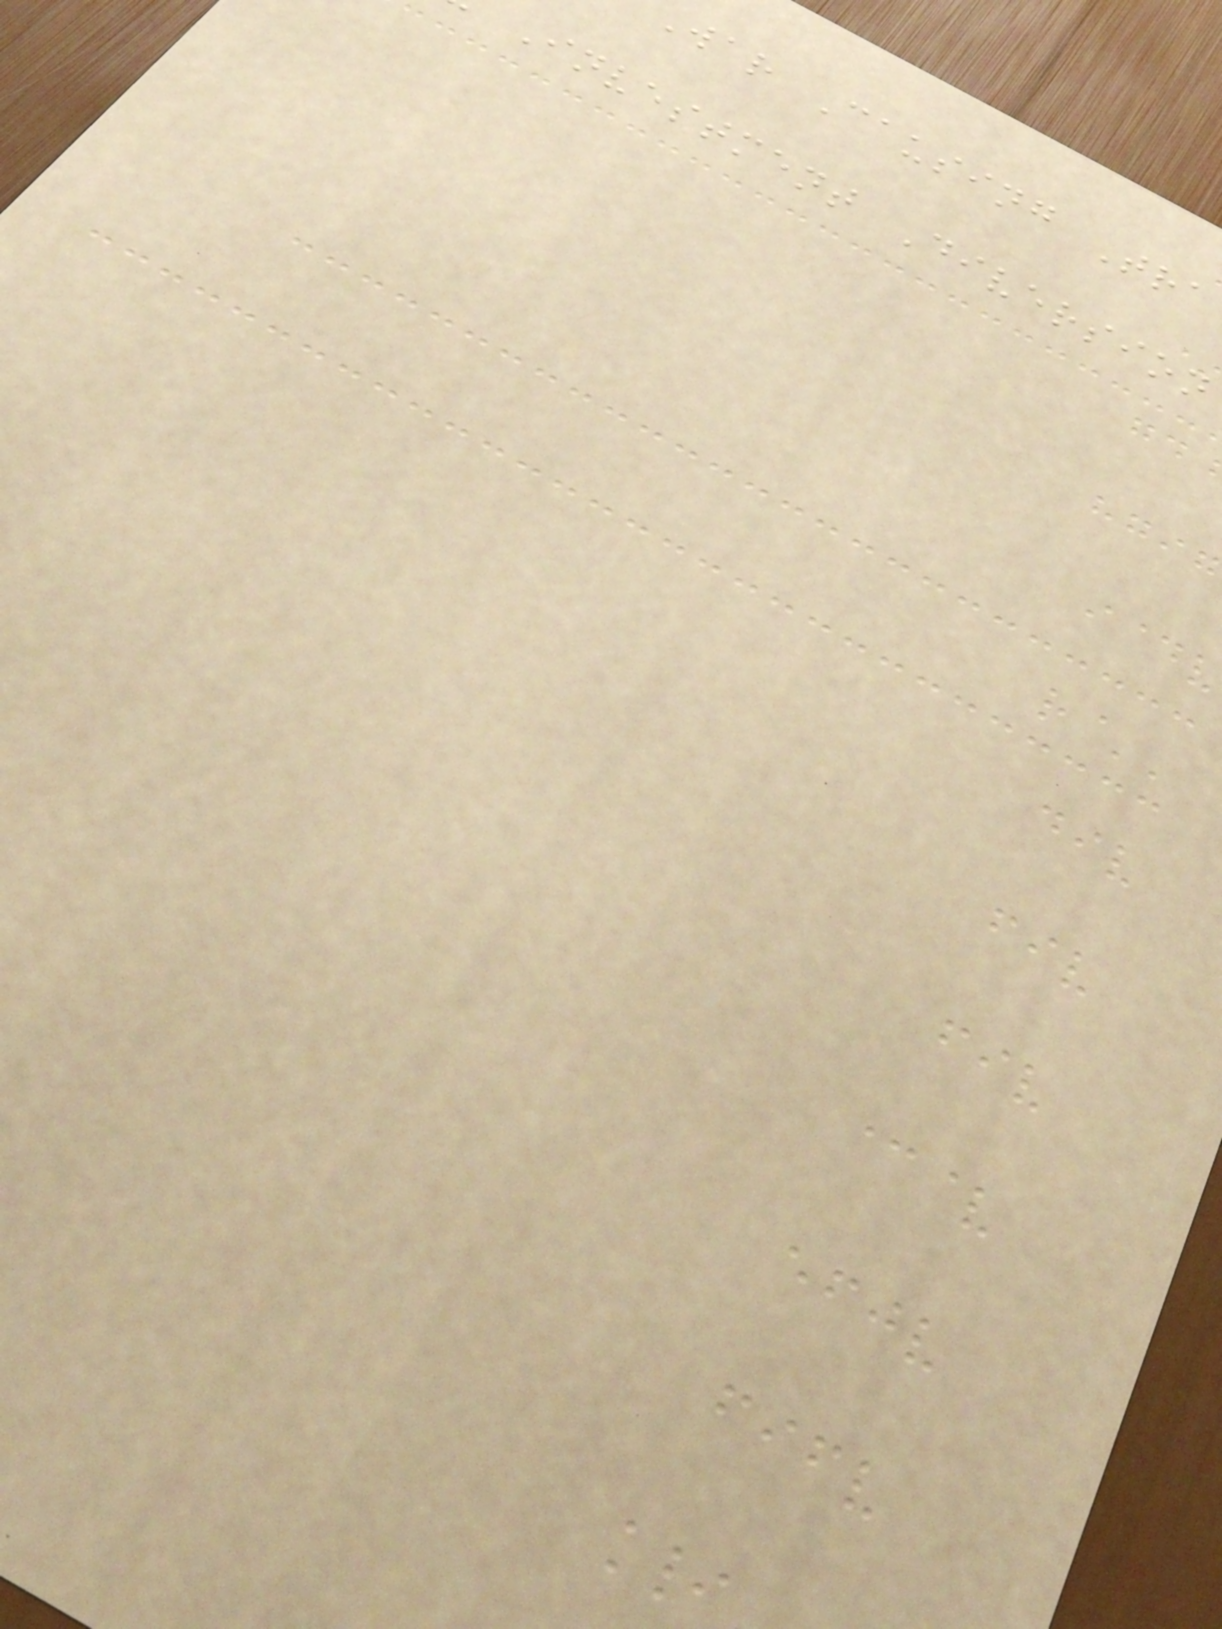War Causing Tra
Investment Diversion
